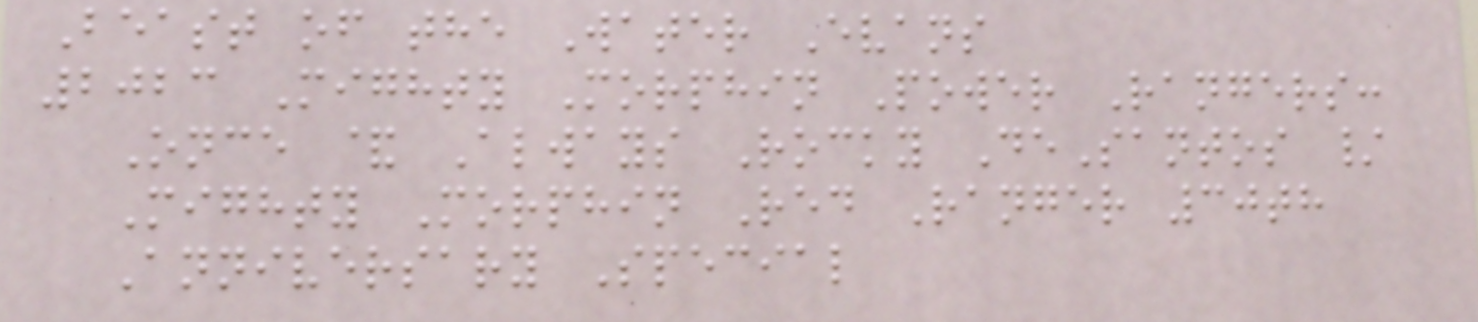Beast of the Water Evans
2023 Mighty Morphin Power Rangers:
Once & Always Rocky DeSantos /
Mighty Morphin Red Ranger 30th
Anniversary Special
